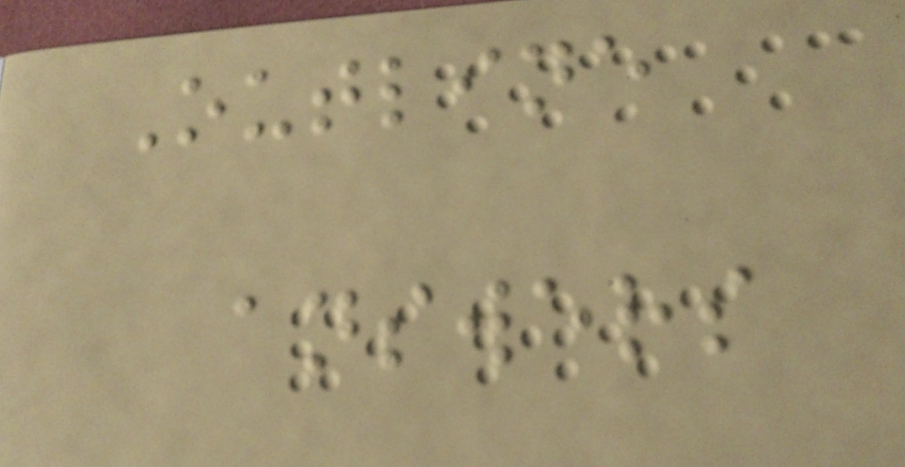Outline
answers
